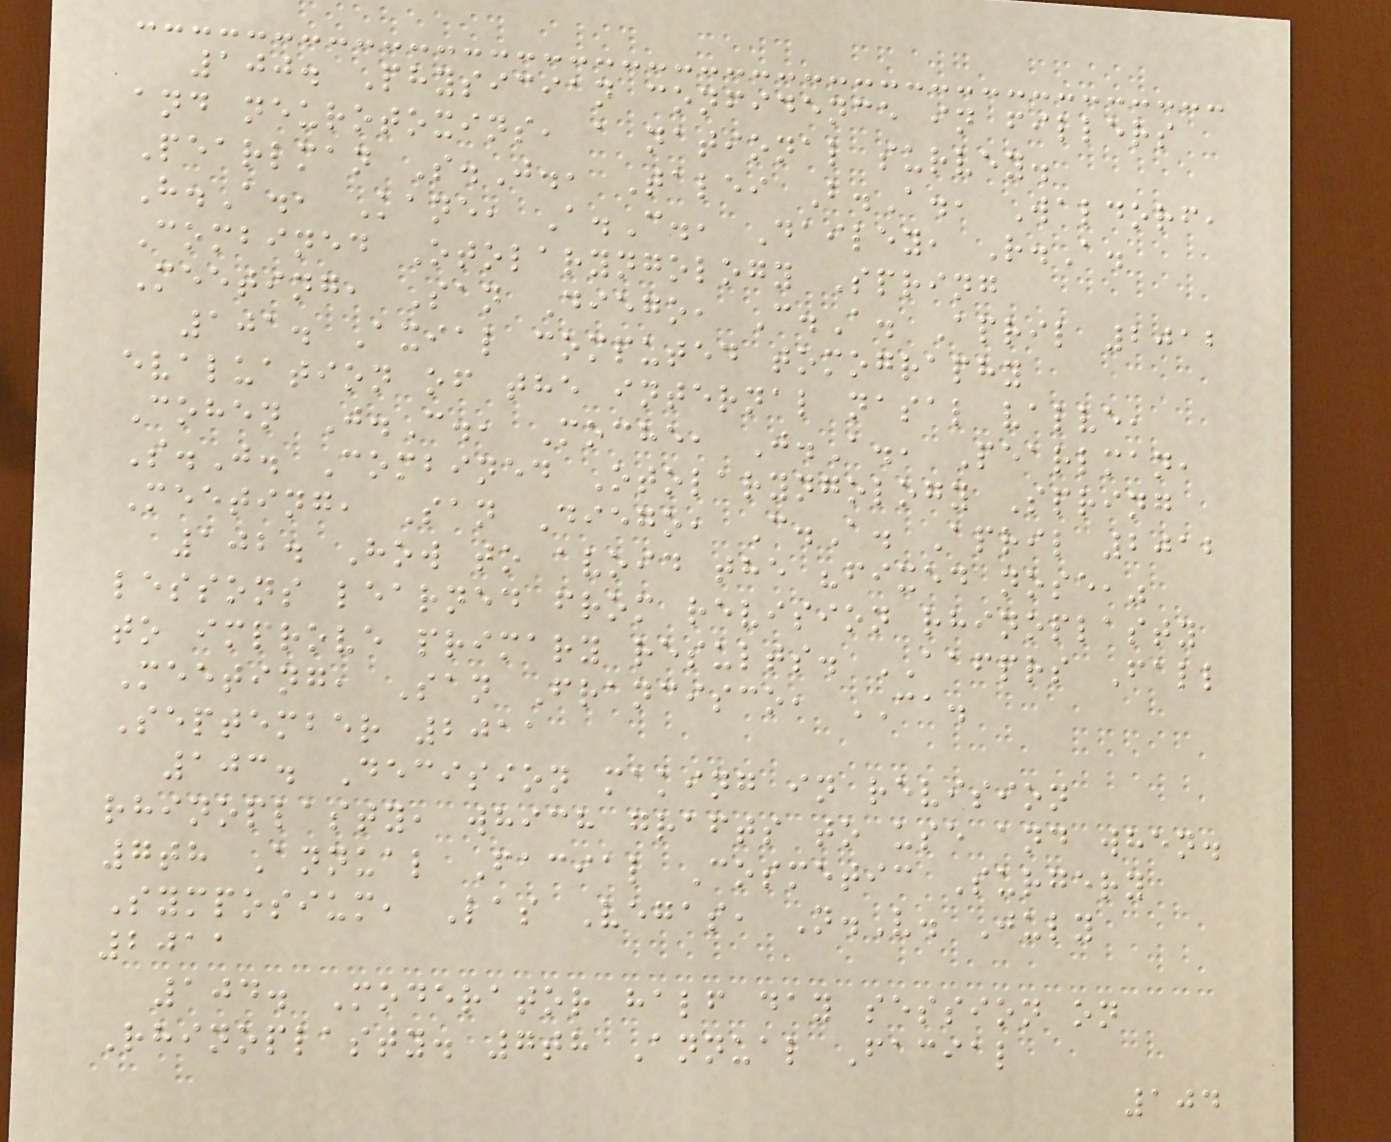100. Physician confidence in fillers
and neurotoxins, a national survey.
Pearlman S.J., Talei B.A., Waldorf,
H.A., Kane, A.C., Dailey, R.A.
Combined Otolaryngology Spring
Meeting, San Diego, C.A. April 2012
101. Axial computed tomography
evaluation of the internal nasal valve,
Cohen J.C., Moche, J.A., Pearlman,
S.J. Combined Otolaryngology Spring
Meeting, San Diego, C.A. April 2012
102. How to avoid the "fixed nose,"
lessons learned from revision rhinoplasty
to improve primary results. AAFPRS Fall
Meeting, San Francisco, CA.
September 2011
103. Decision making in revision
rhinoplasty, which grafts to use and when.
7th Annual Facial Cosmetic Surgery
Symposium, Las Vegas, N.V. July
2011
104. Moderator half day session on
Rhinoplasty. 7th Annual Facial
104
